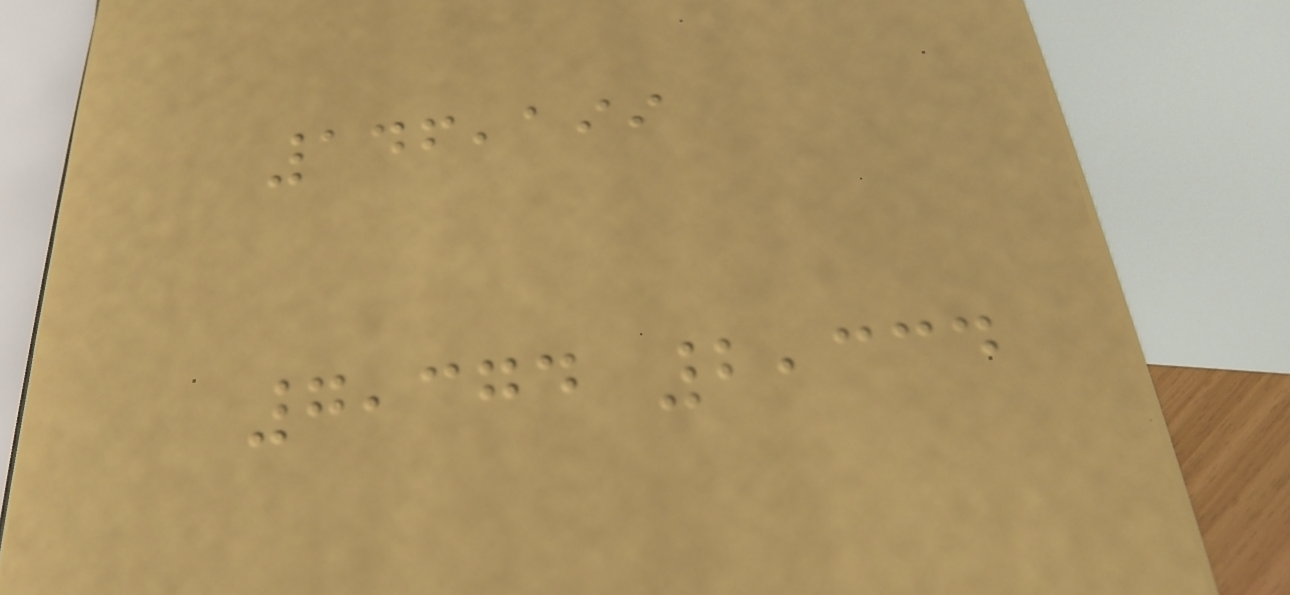146,199
7,374 2,334
